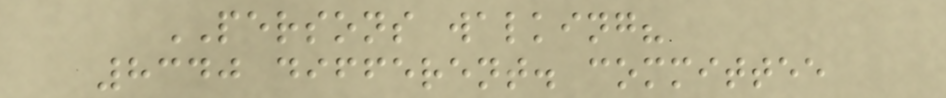PERSONS walking?
8340 different. committee
